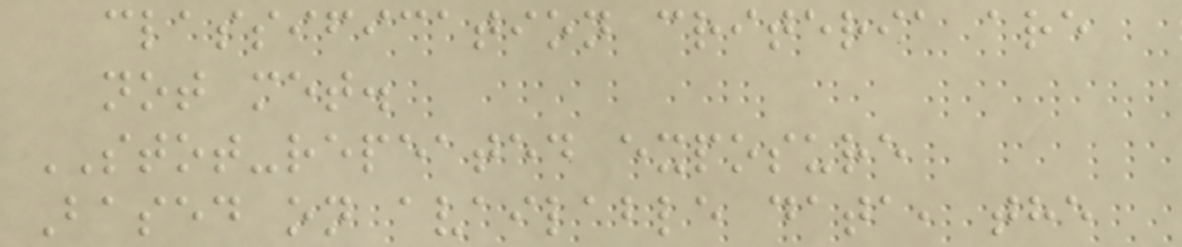classification criteria are
not met.
STOT-repeated exposure
Based on available data, the
